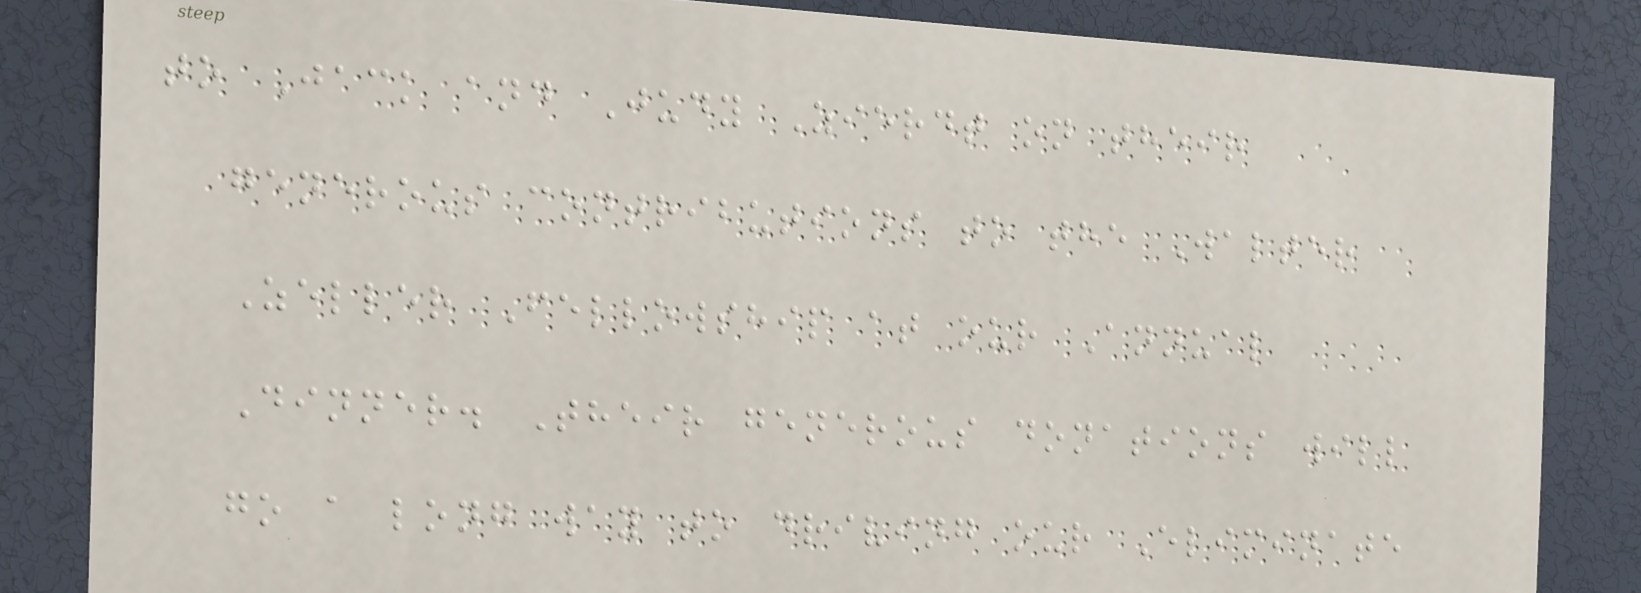to Jack and Judy Zierdt on their
generous contributions to the Walter
Zeller Fellowship at our Annual
Dinner. Their generous donations will
go a long way to driving our Eliminate
